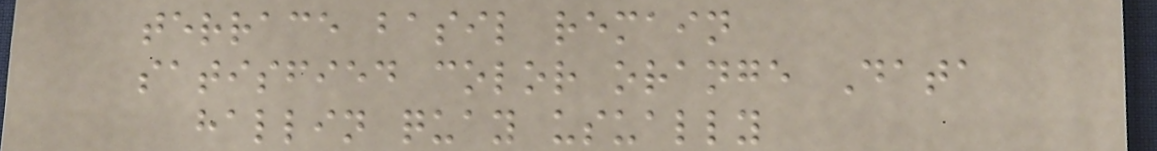terrace basil remain
satisfied color orange Data
hallin quay usually
